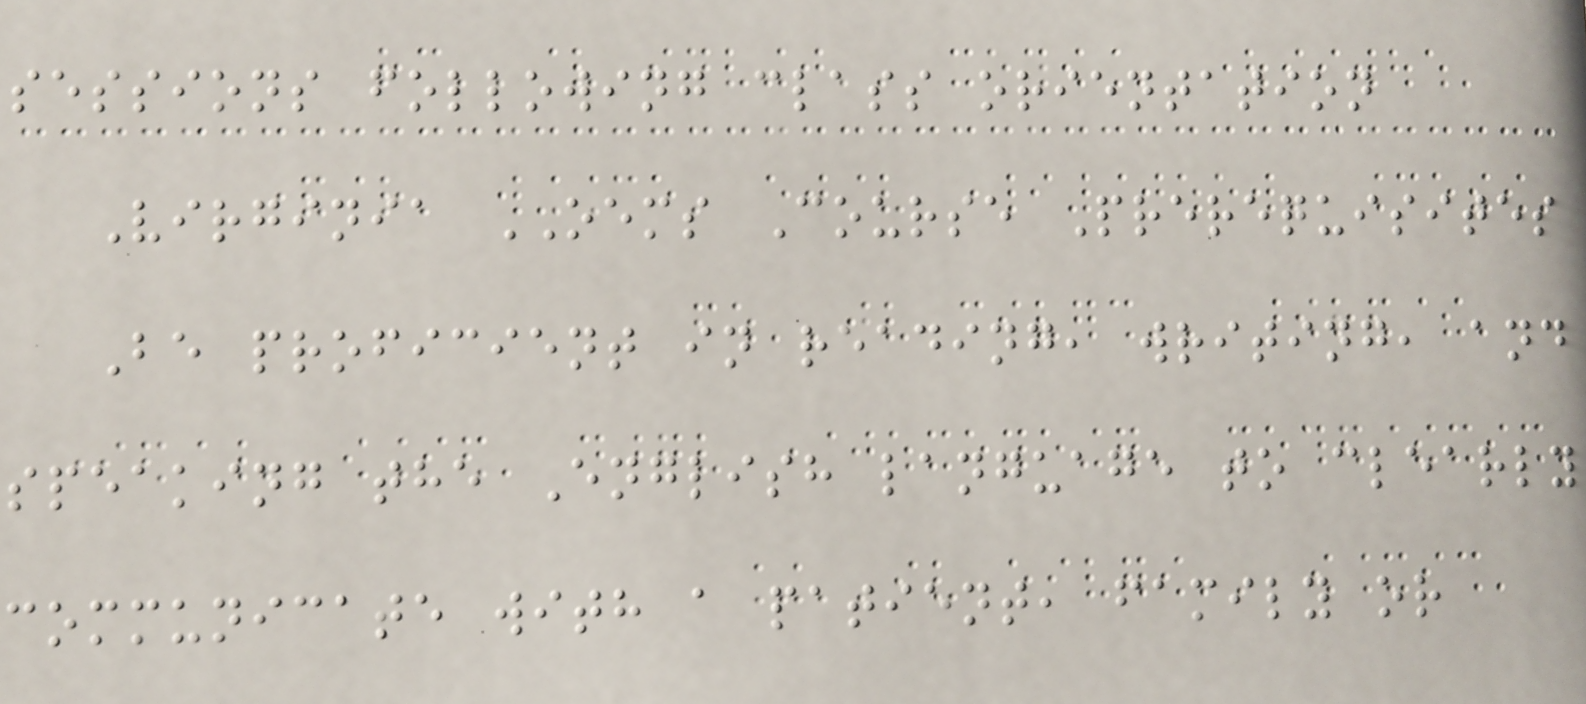sessions following class orientation
Virginia OEMS Course Prerequisites
Be proficient in reading, writing, and
speaking the English language to clearly
communicate with a patient, family or
